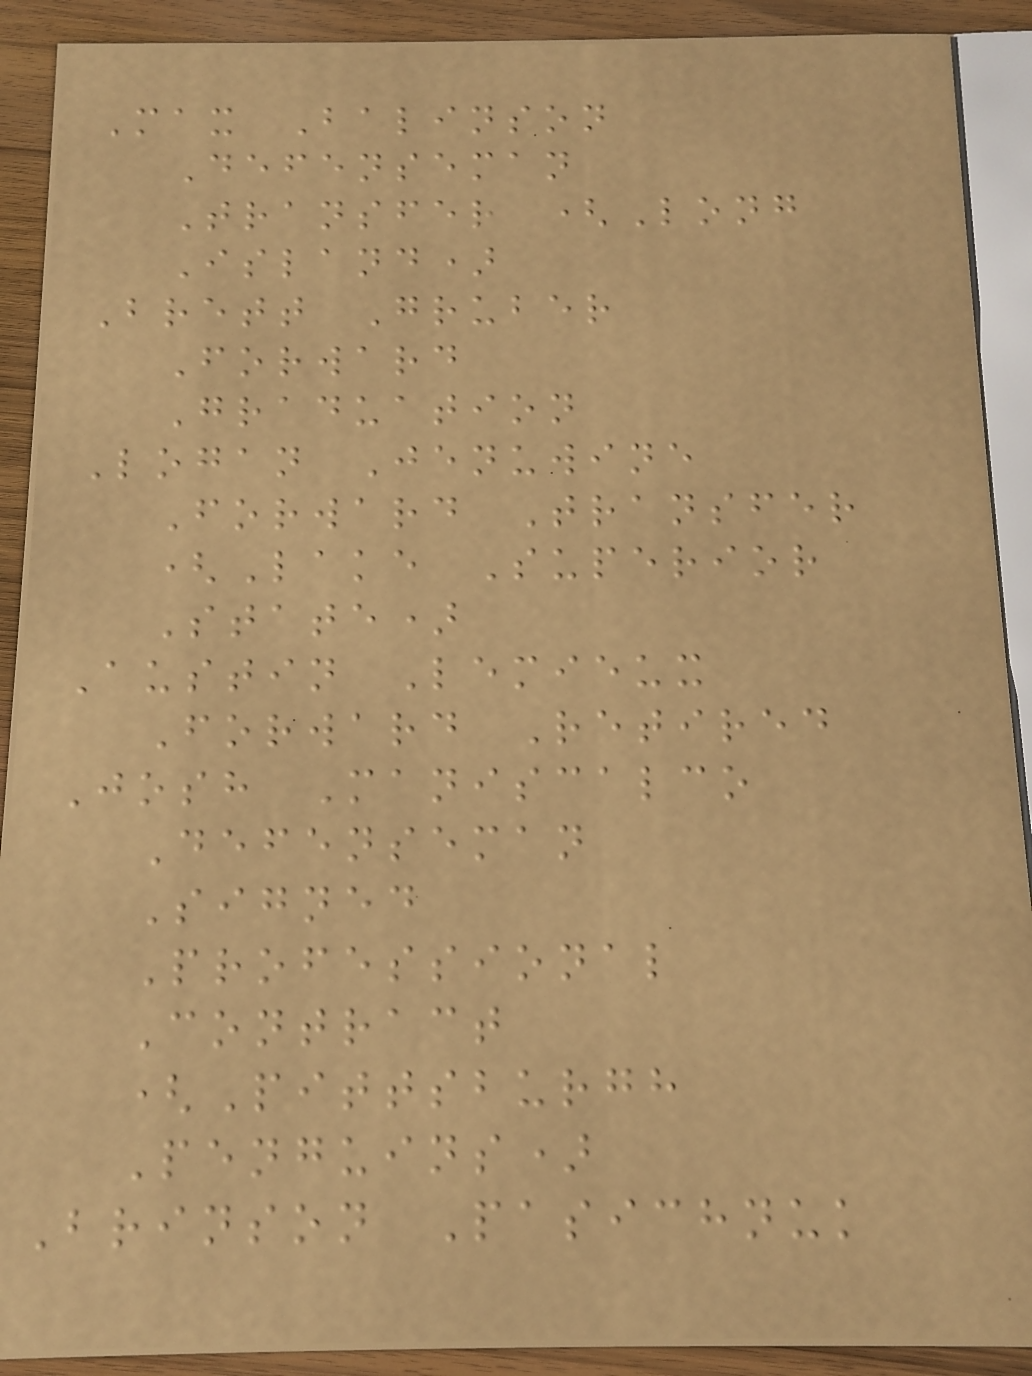Max Balinson
Defenseman
Transfer (Long
Island)
Brett Gruber
Forward
Graduation
Logan Jenuwine
Forward Transfer
(Lake Superior
State)
Austin Lemieux
Forward Retired
Josh Maniscalco
Defenseman
Signed
Professional
Contract
(Pittsburgh
Penguins)
Brinson Pasichnuk
